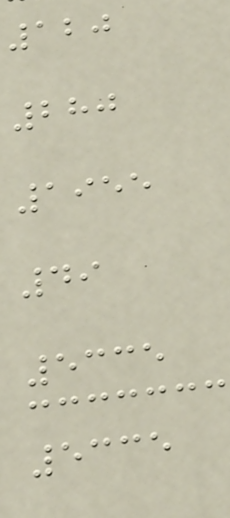120
280
1955
49
5335
5335
